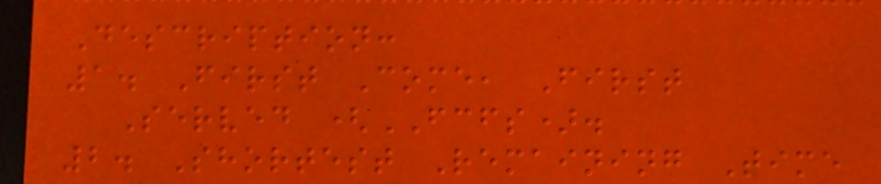Description:
1. First Come, First
Served (FCFS).
2. Shortest Remaining Time
